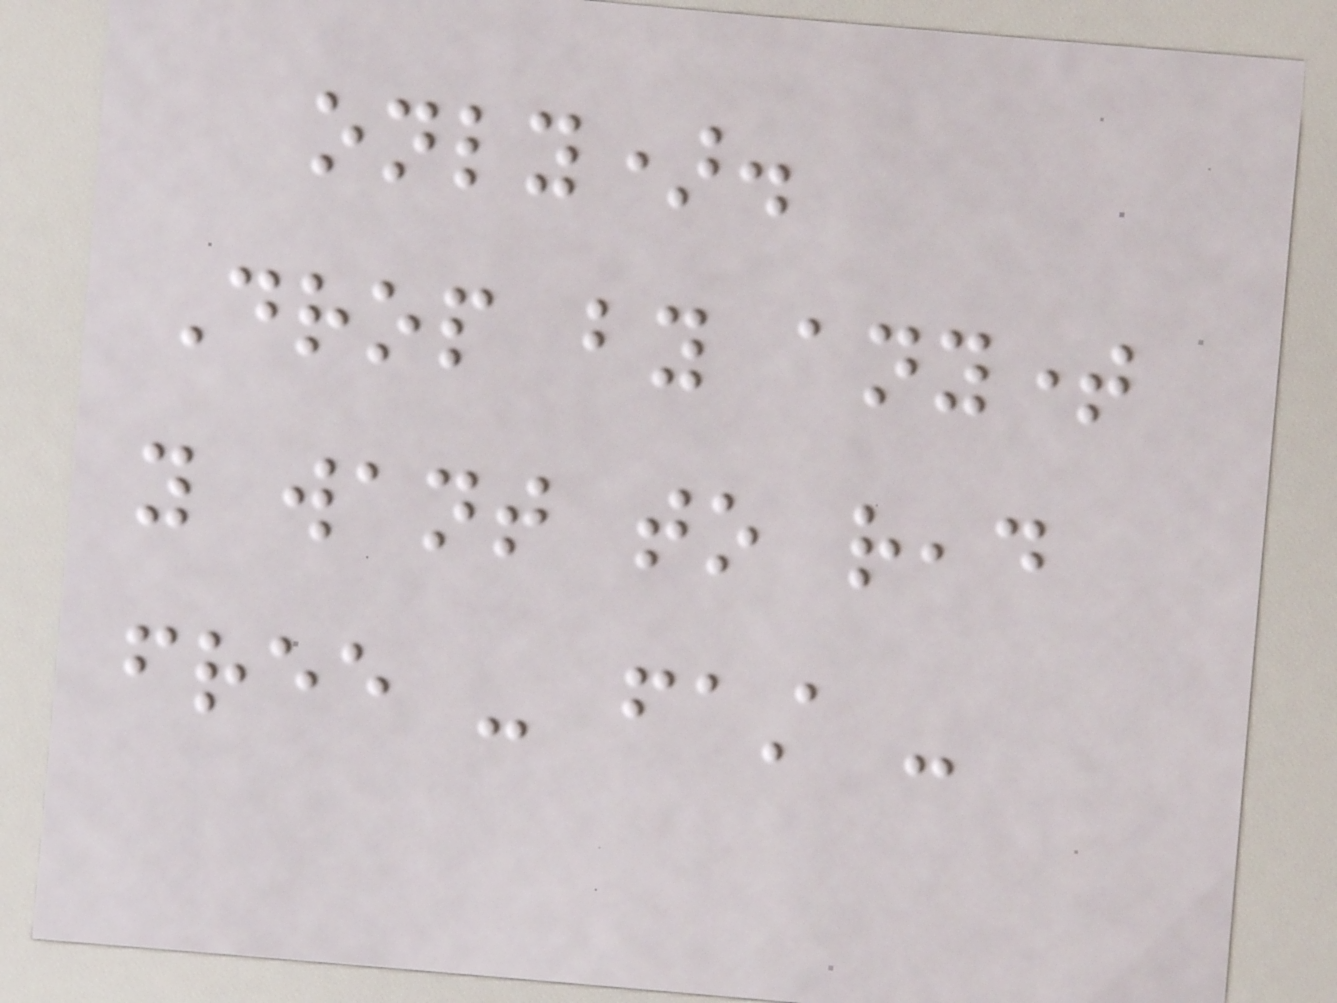only).
Drop by anytime
you want to read
free - fast -
